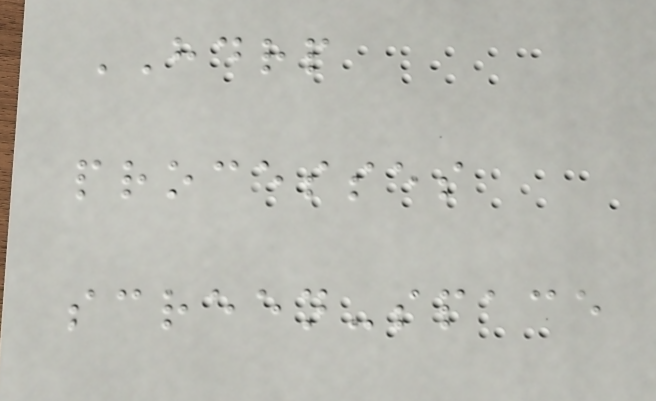HDRP
processes
screen-space
